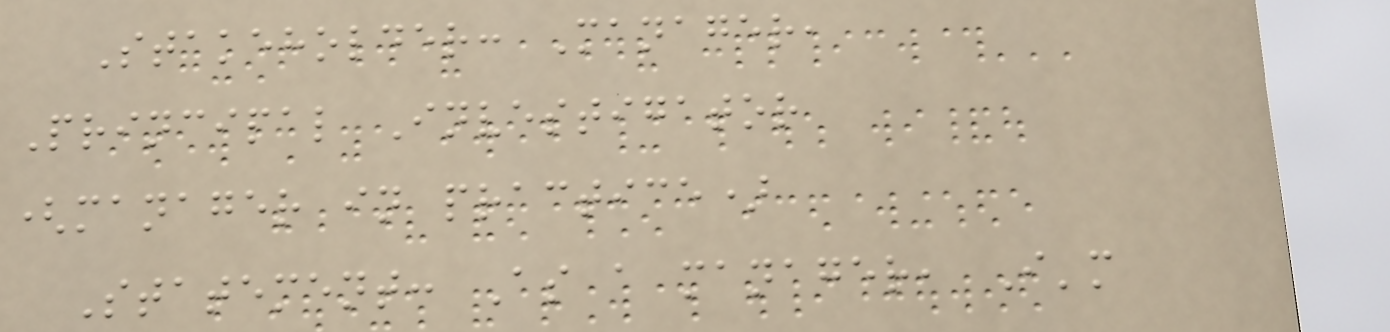Stakeholder: Manager,
Principal Investigator
(manager in practice)
Statement: As a manager, I'm
